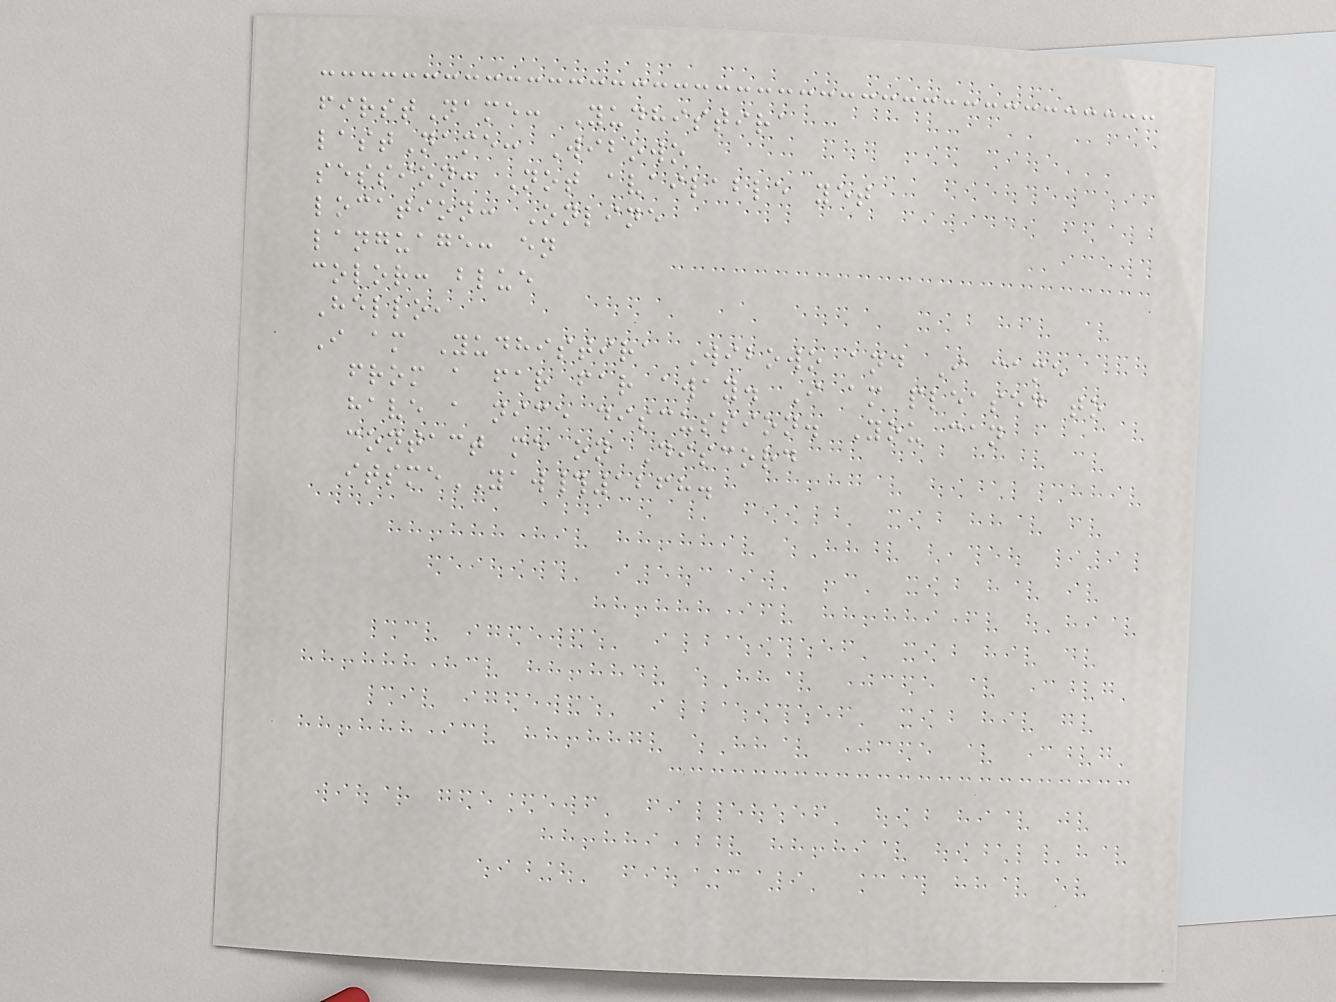firstName: Yudhistira
lastName: Wibowo
session: Not available yet
location: Online
language: en
color: blue
Hello,
I am Yudhistira Wibowo and I came
from a far far away. I am pleased to
have a nice discussion. You can
contact me on Discord
itsmeYAW#1268.
